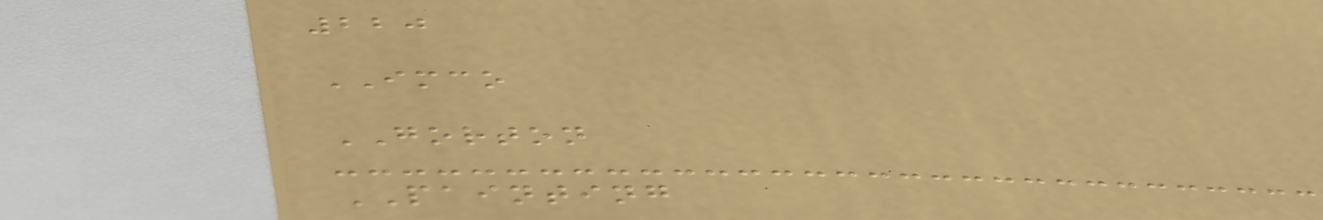220
IMCO
GORTON
PAINTING
